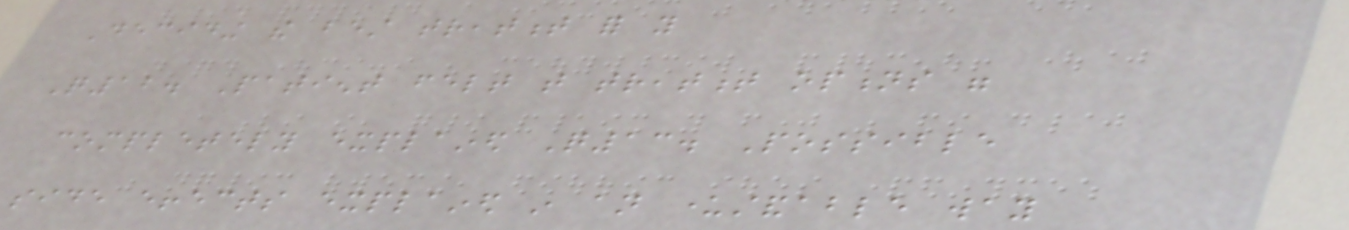Deciding the best treatment for you
Q12. Patient felt that treatment options were
completely explained Q13. Possible
side effects explained in an understandable way
